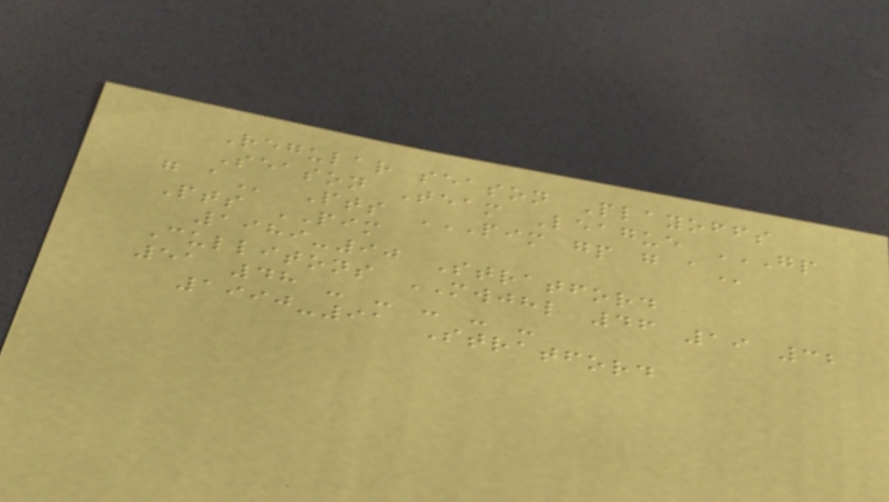Regular season Playoffs
Season Team League GP
G A Pts PIM GP G A
Pts PIM
1989-90 Stratford
Cullitons MWJHL 46 19 32
51 48 - - - - -
1990-91 Stratford
